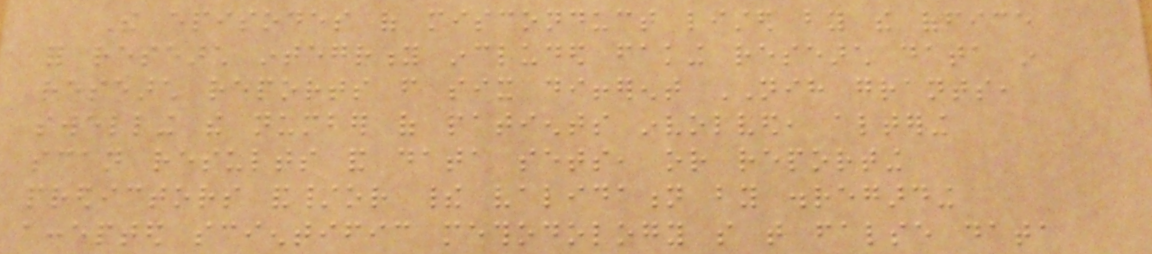The episodes of misconduct listed by the office
for research integrity included faking research data in
research reports from six different NIH grants,
swelling the number of patients involved, altering
scan results and data sets, or reporting
predictors and/or their validation by disregarding
accepted scientific methodology so that false data
